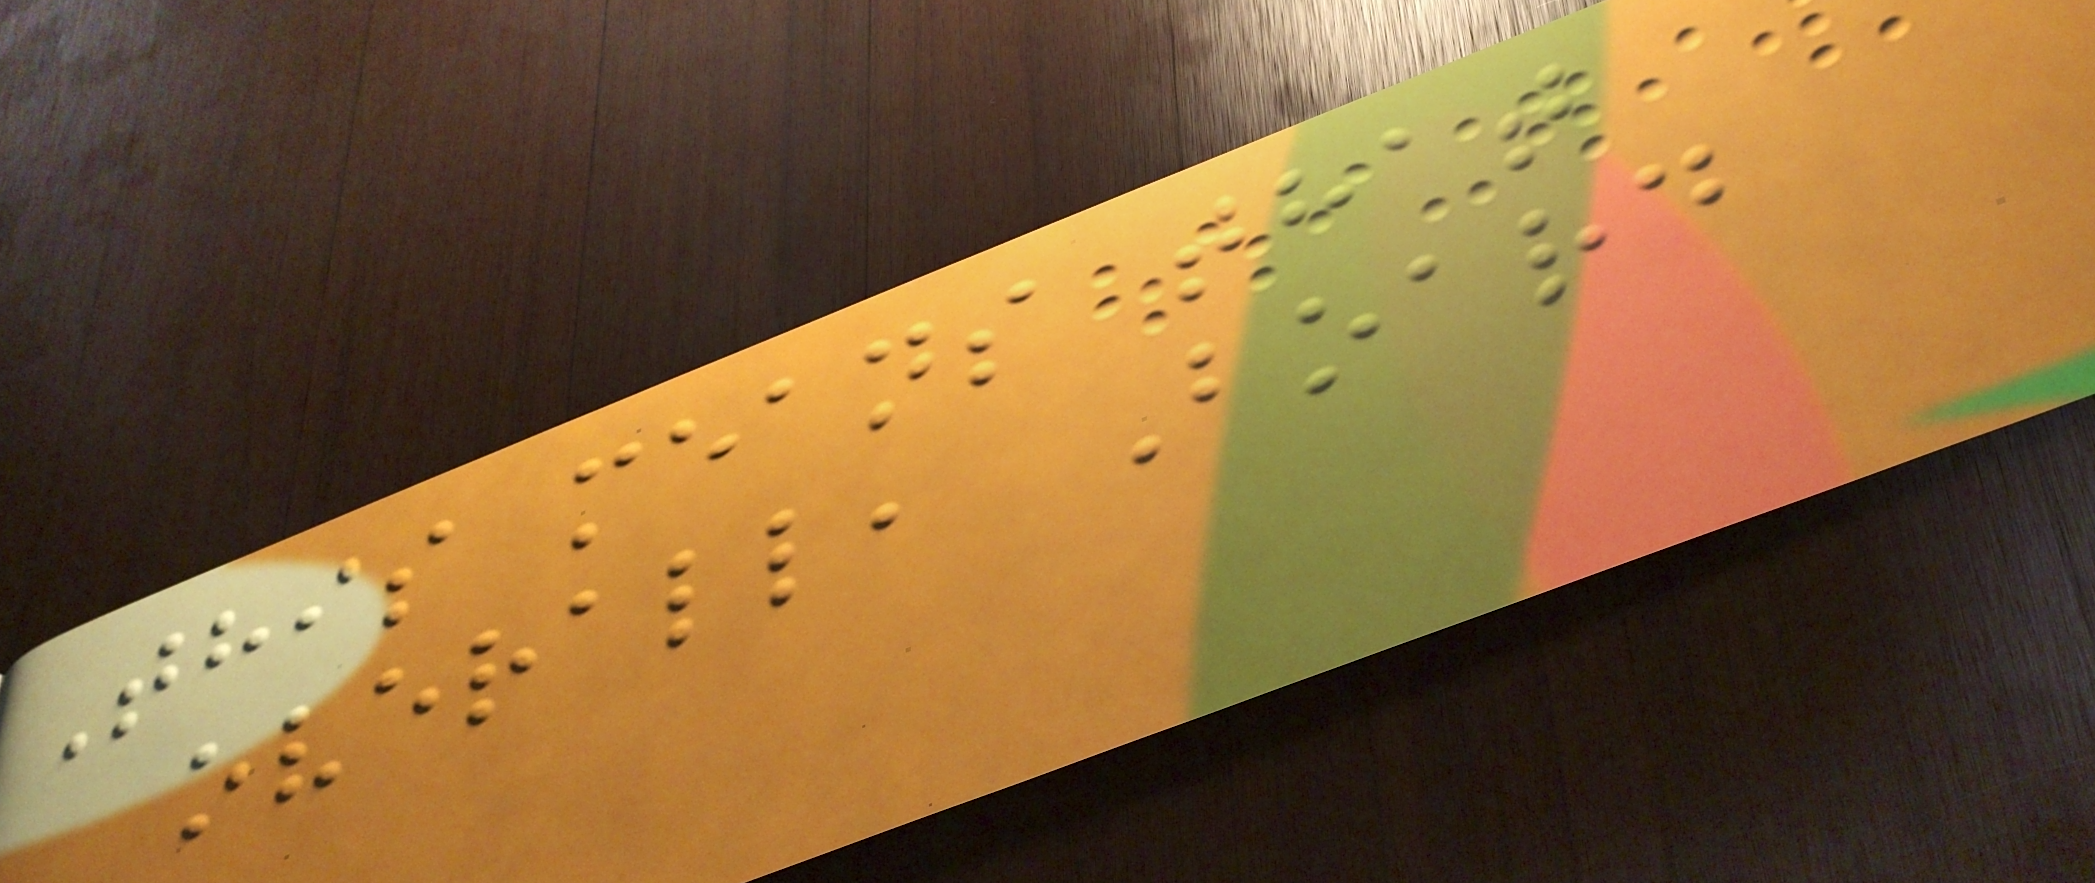This means that
overall, Board
